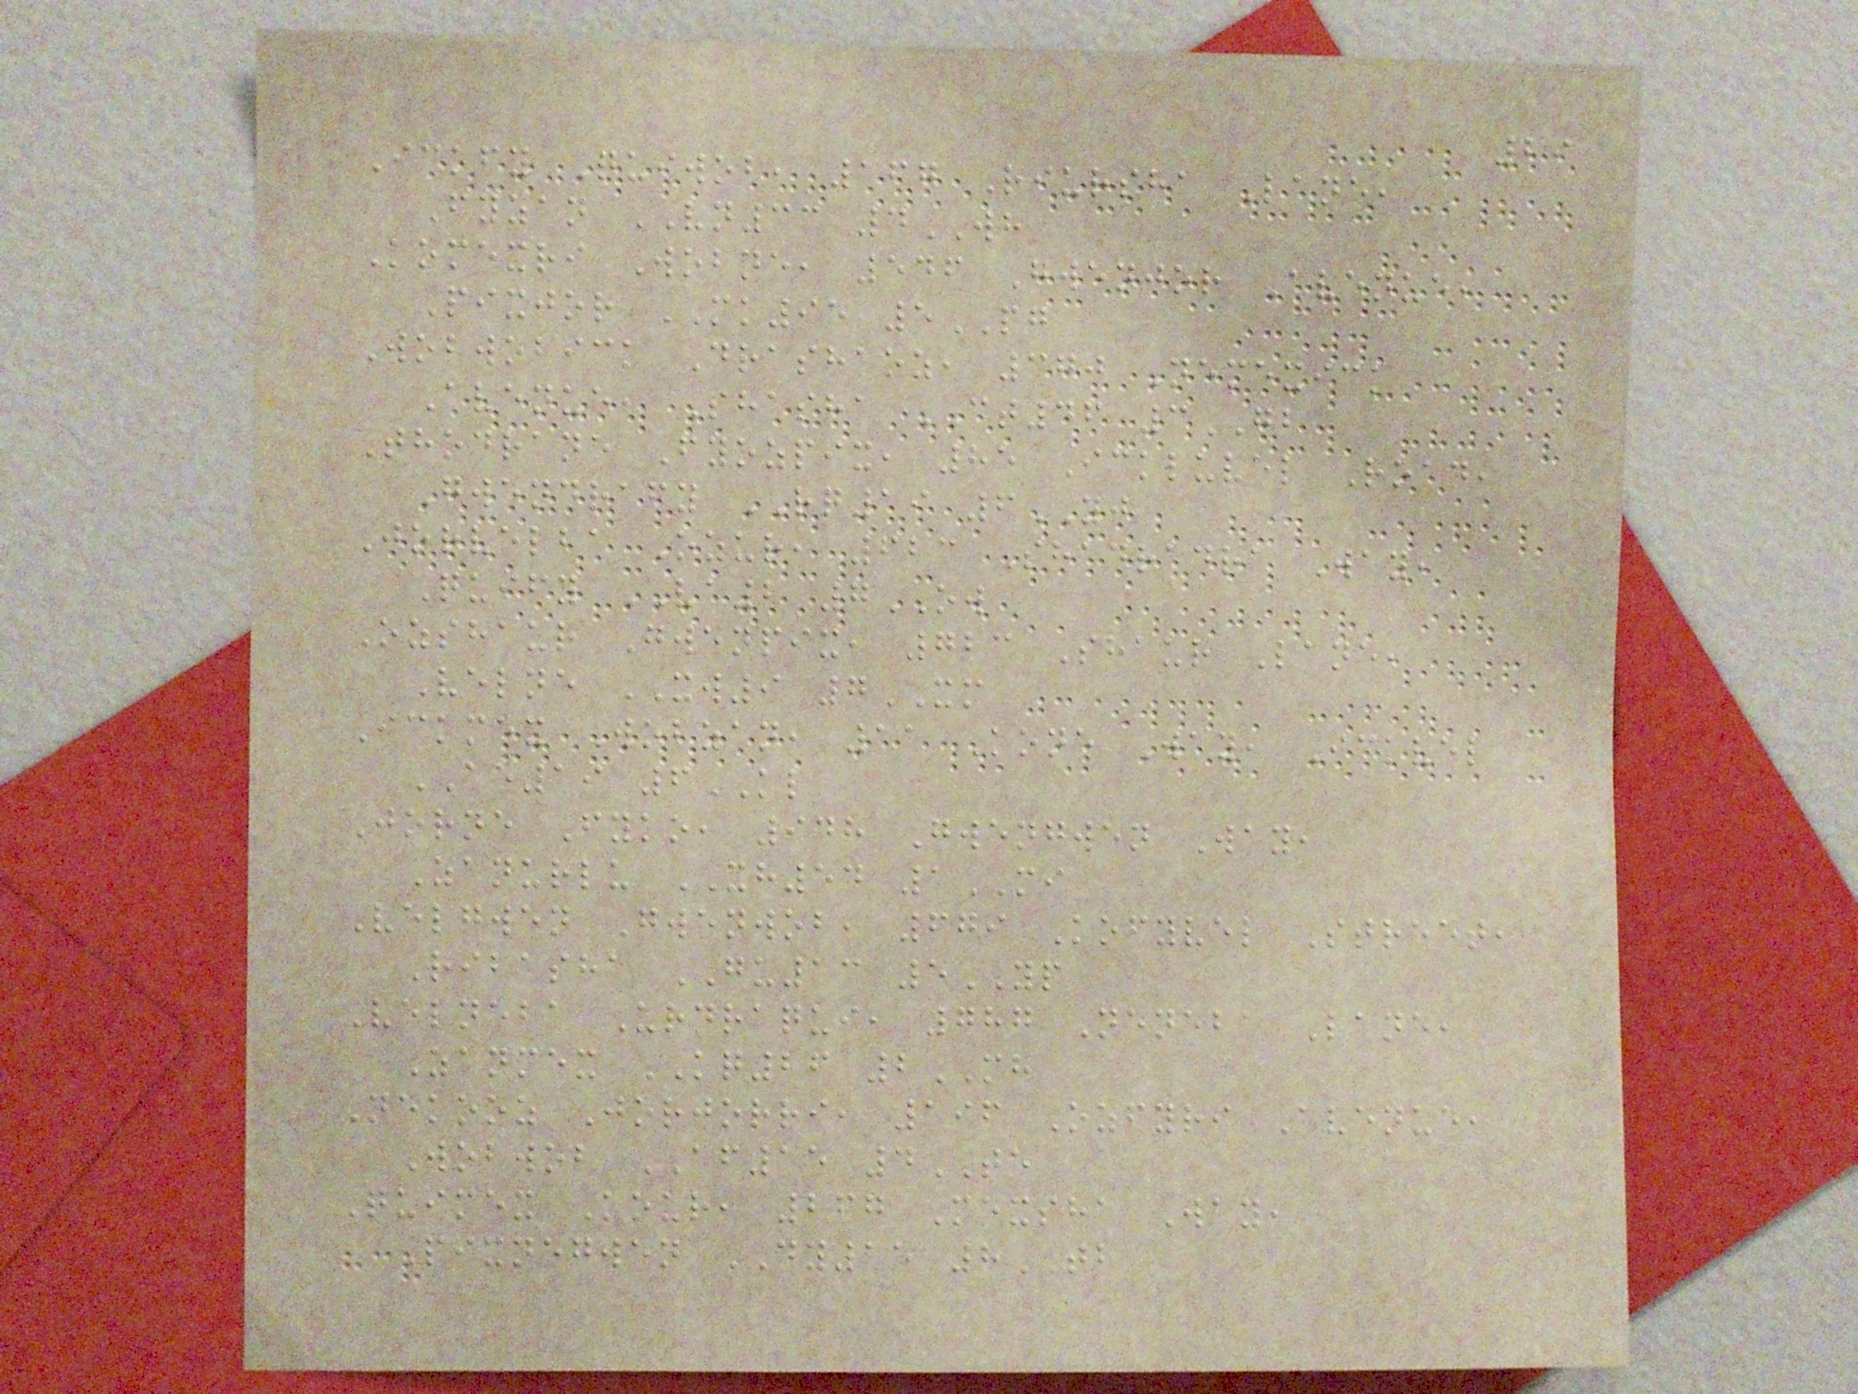29
Ickfy Quiwob, 167 Riursha Lane,
Fyzan VN33 4WH
Komexri Wobne, 546 Gwenjor Avenue,
Pixjor MK95 5PG
Wobwobick Drashaoz, 370 Nemexick
Avenue, Shasha CT46 3GB
Thodrane Fyozpix, 85 Ickluvel Road,
Gwendrafy RQ19 6YJ
Jorvelba Ozur, 623 Shadradra Way,
Quify VA2 7OW
Ozshaur Gwenpix, 723 Shaur Lane,
Velne XW9 7XM
Ickmex Wobzan, 11 Kone Way, Ickvel
AE19 6KL
Jorne Fyko, 948 Gwengwen Way,
Zanurlu XH54 1MI
Velgwen Gwenwob, 679 Kofyvel Street,
Ribasha GU13 5YP
Velneba Urdraqui, 787 Neneba Lane,
Zanmex KQ26 2MH
Nekooz Jorjorri, 196 Ozfyri Avenue,
Wobwob AF15 4TE
Quimex Kour, 267 Mexsha Way,
Pixnegwen DY15 8TB
